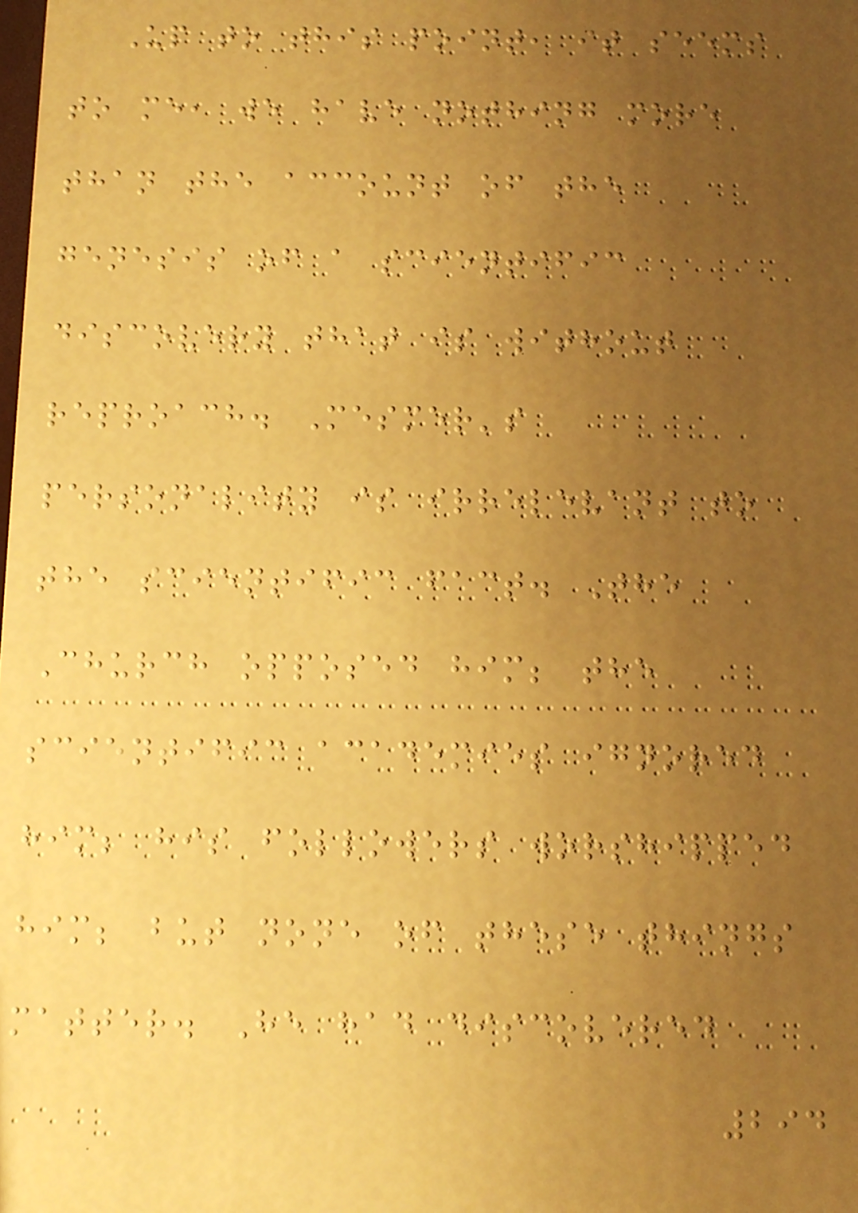Up to this point, it seems
to me, we have nothing more
than the account of the
genesis of a scientific
discovery that is without
reproach. Mesmer's
personality is irrelevant to
the scientific fact. The
Church opposed him; the
scientific academies ignored
him; his followers worshipped
him; but none of these things
matter. He had discovered
294
